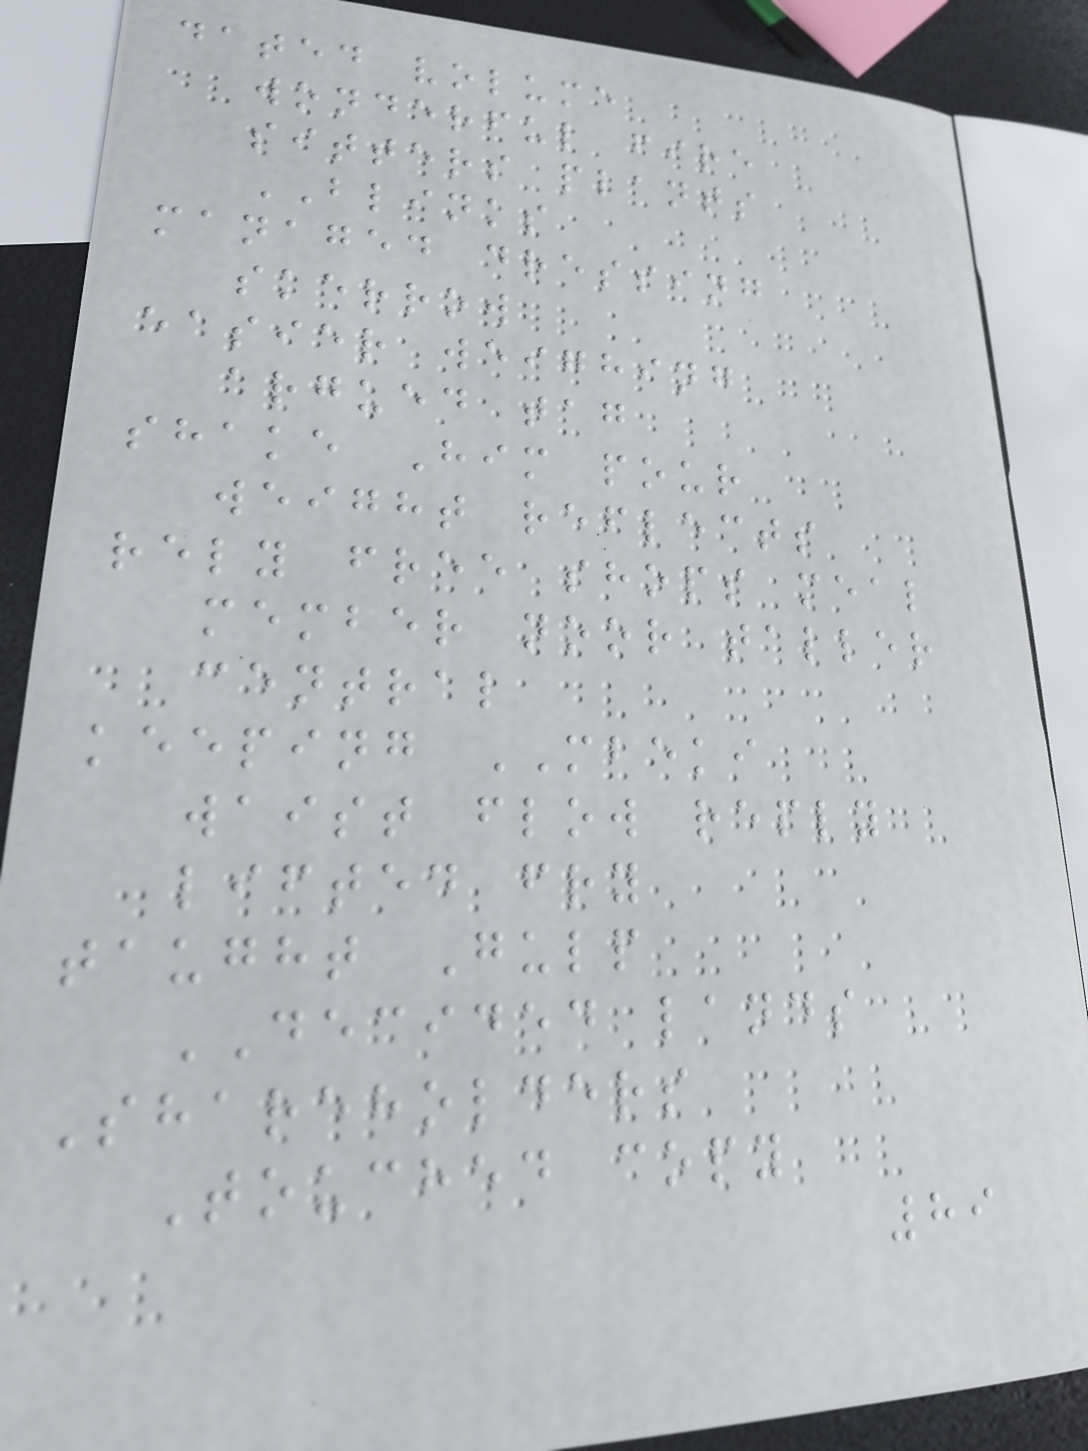dated volume
wonderful fire
sitters plants
BLINKS
managed dressing
skerrow
easier weighing
argued tag
shake Him pour
weight reflects
rely free shops meal
member noor taller
central
keeping MBEKI
waist flow reply
lifted fry
taught Gulp
DECIDED lands
Shareholders
Touched copy
89
